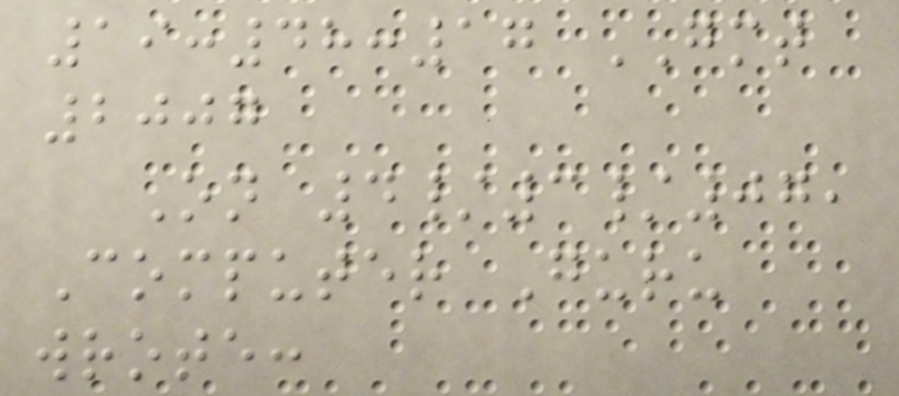19:48:17 GMT
2007
On 4/3/07,
Computer Guru
wrote:
